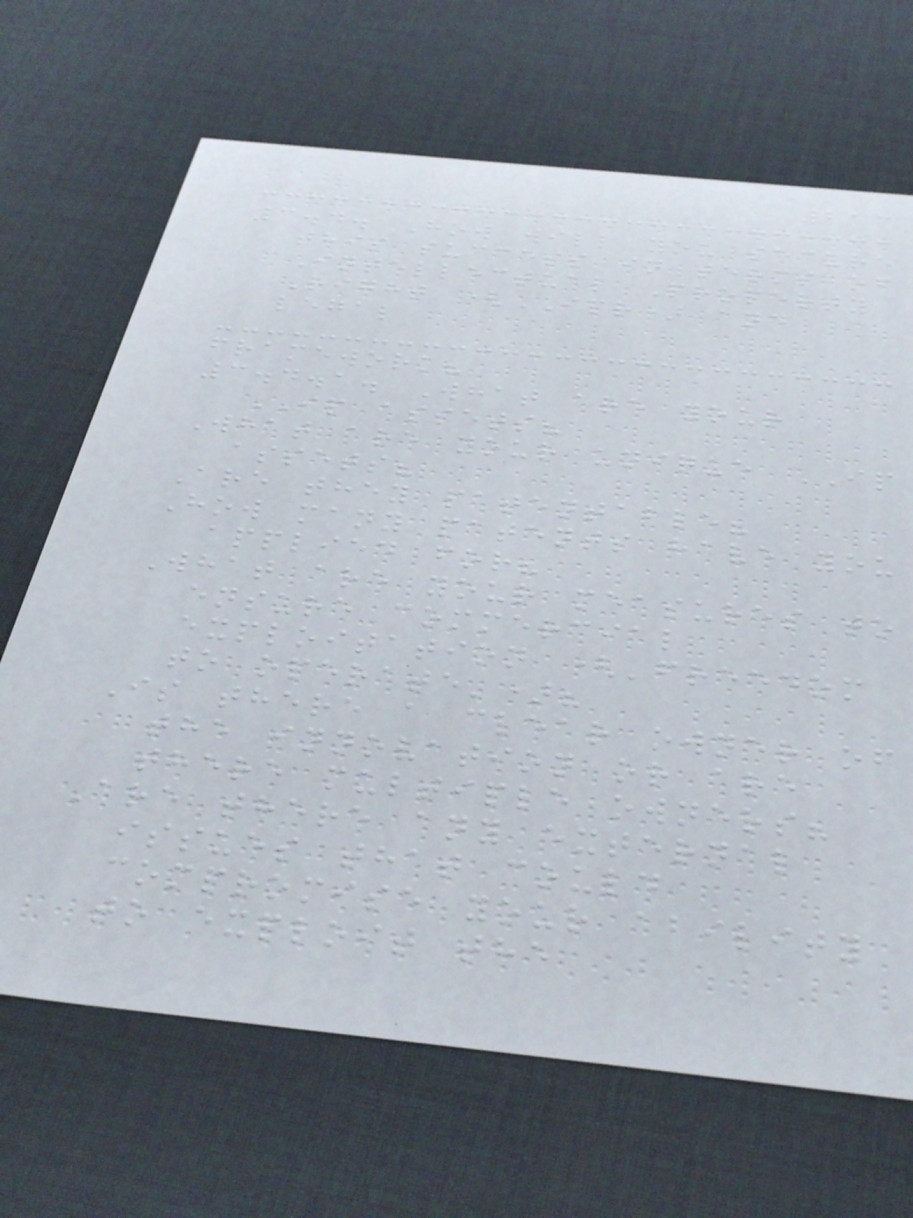213
3.4. How will you secure
this success in terms of
Intellectual Property
Right (IPR) and
legal
framework?
3.4.1. What are your
IP assets?
What are your unique IP
assets?
Are they patentable?
How many patents have you
applied for?
What are your measures to
ensure commercial
exploitation ('freedom
to operate')?
Is there a clear owner of
the innovation or are
there multiple owners?
Are there any external
issues that could
compromise your ability
to exploit the
